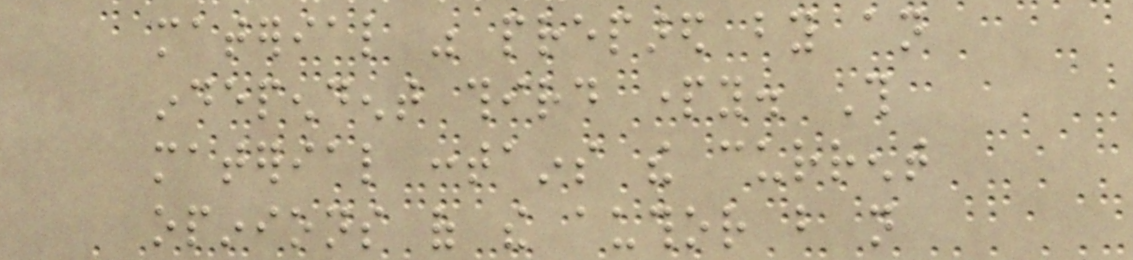material was prepared by an
independent third party. This
material contains the current
opinions of the author but not
